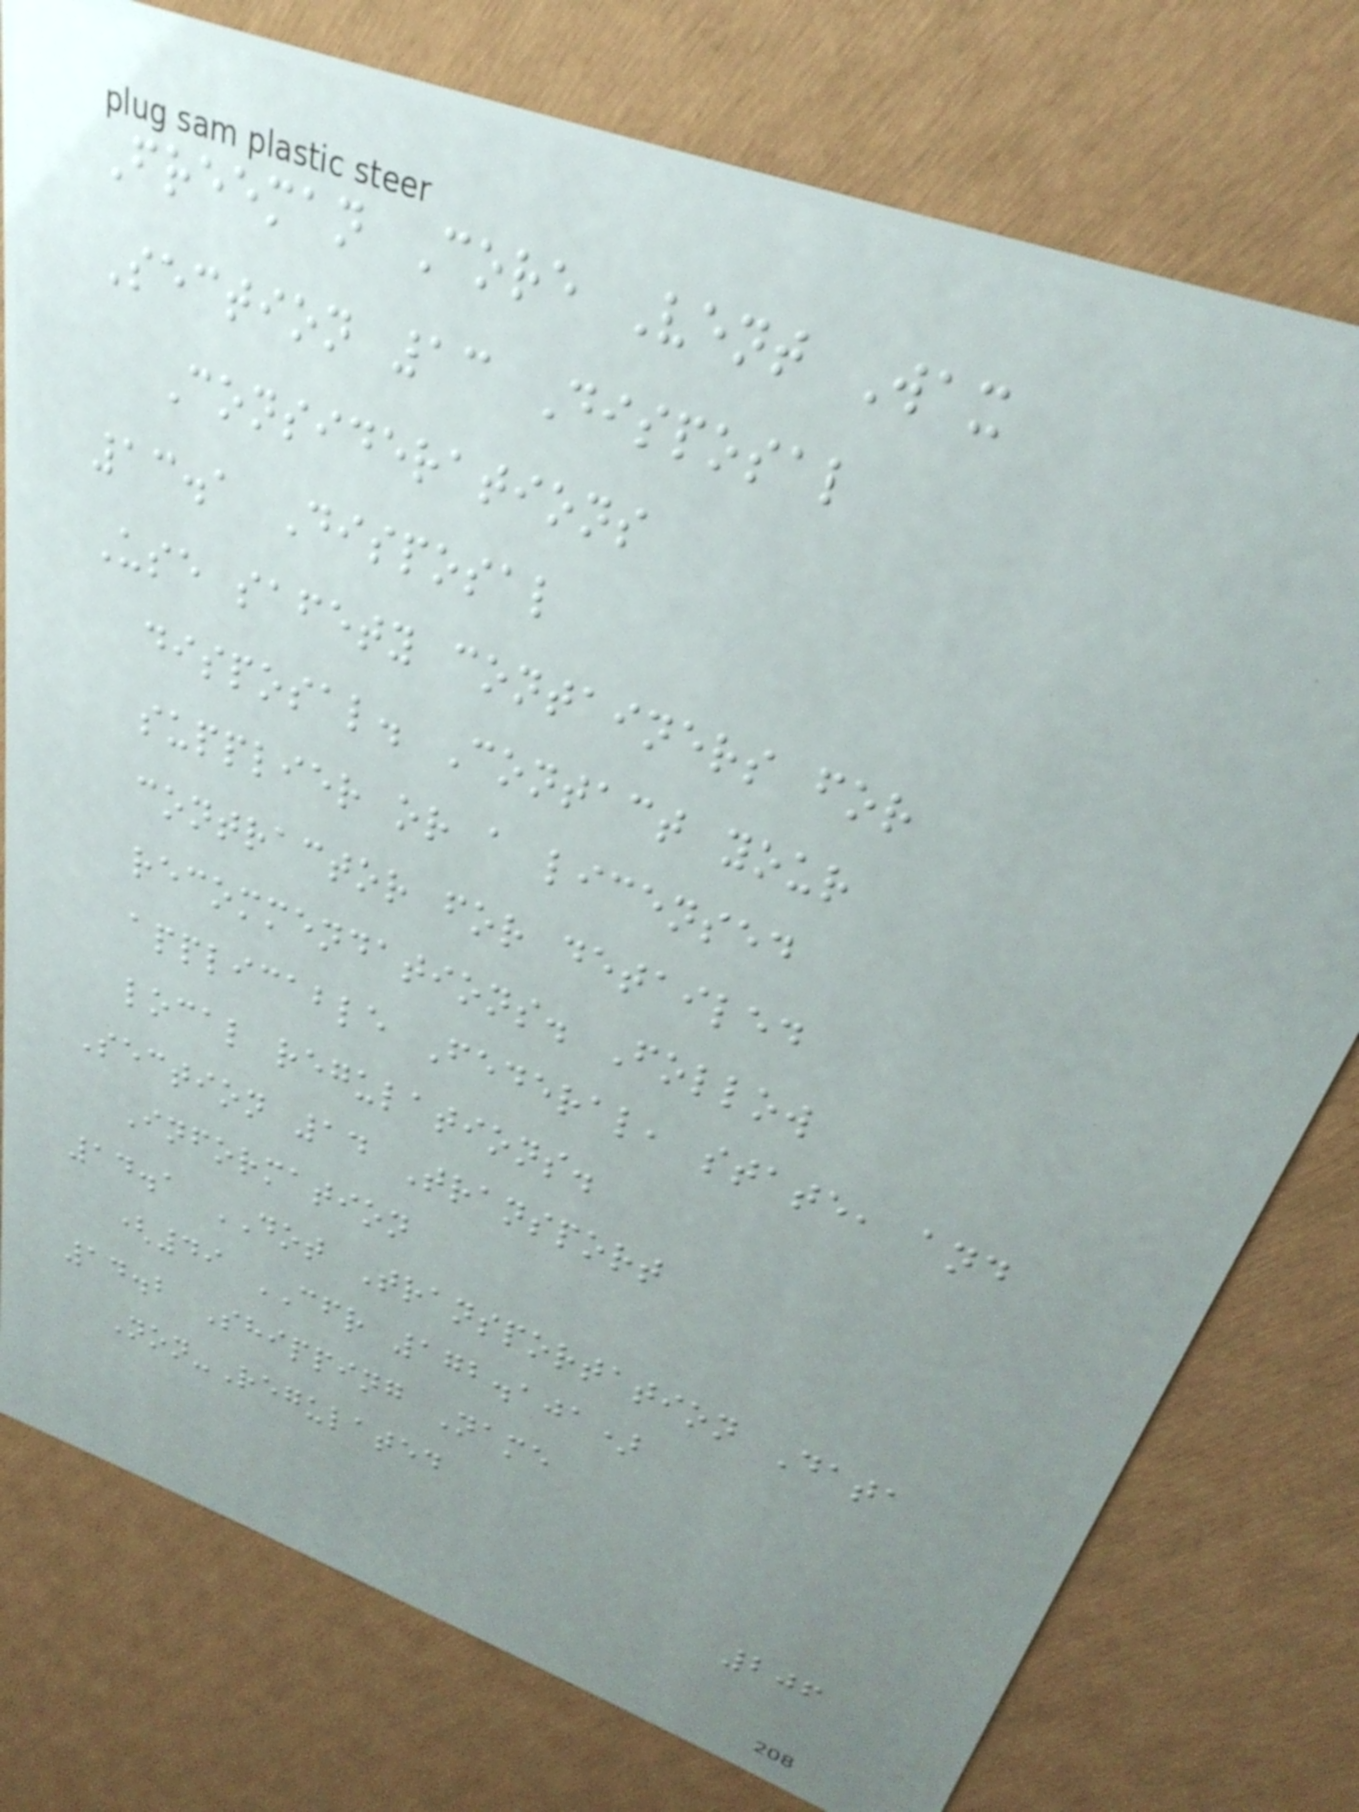Freeman Core Vent Wax
Section 13 Disposal
Considerations
13.1 Disposal
Use safety containers for
disposal. Contact your
supplier or a licensed
contractor for detailed
recommendations. Follow
applicable Federal, state, and
local regulations.
Section 14 Transport
Information
14.1 DOT Transportation Data
(49 CFR 172.101)
14.2 Shipping Name
Non-Regulated
206
